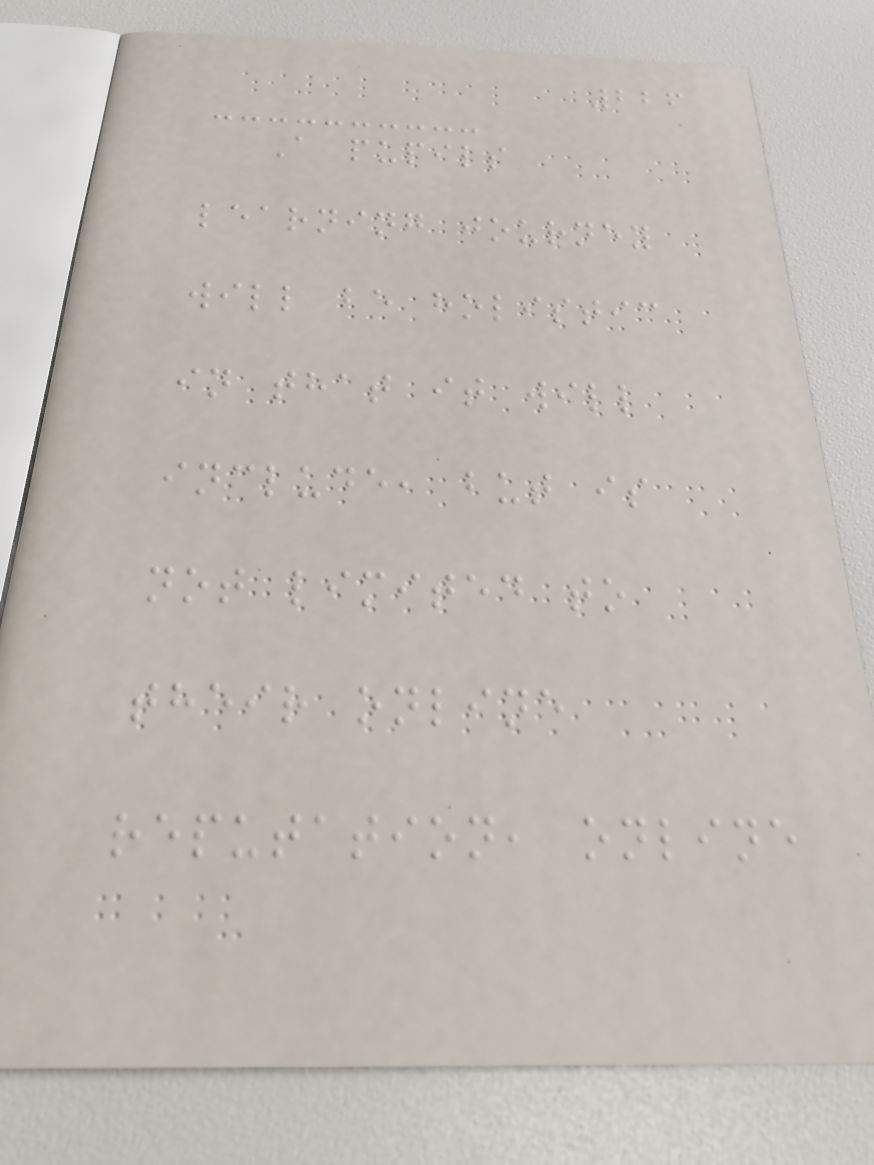226
A pupils
learning journey
will be holistic
in that it will
include, but is
not limited to
their online
reputation, online
